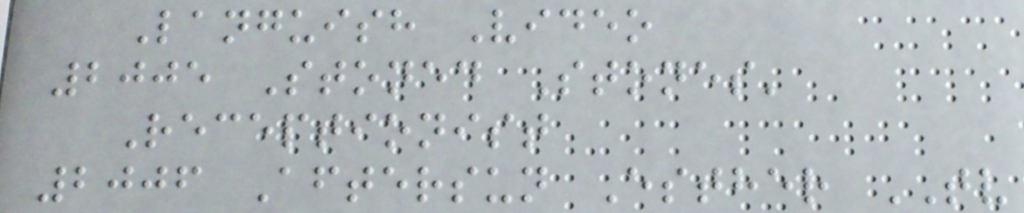Languish Video
2005 Stoned Stones'
Receptionist
2006 Aftersun Esther TV
